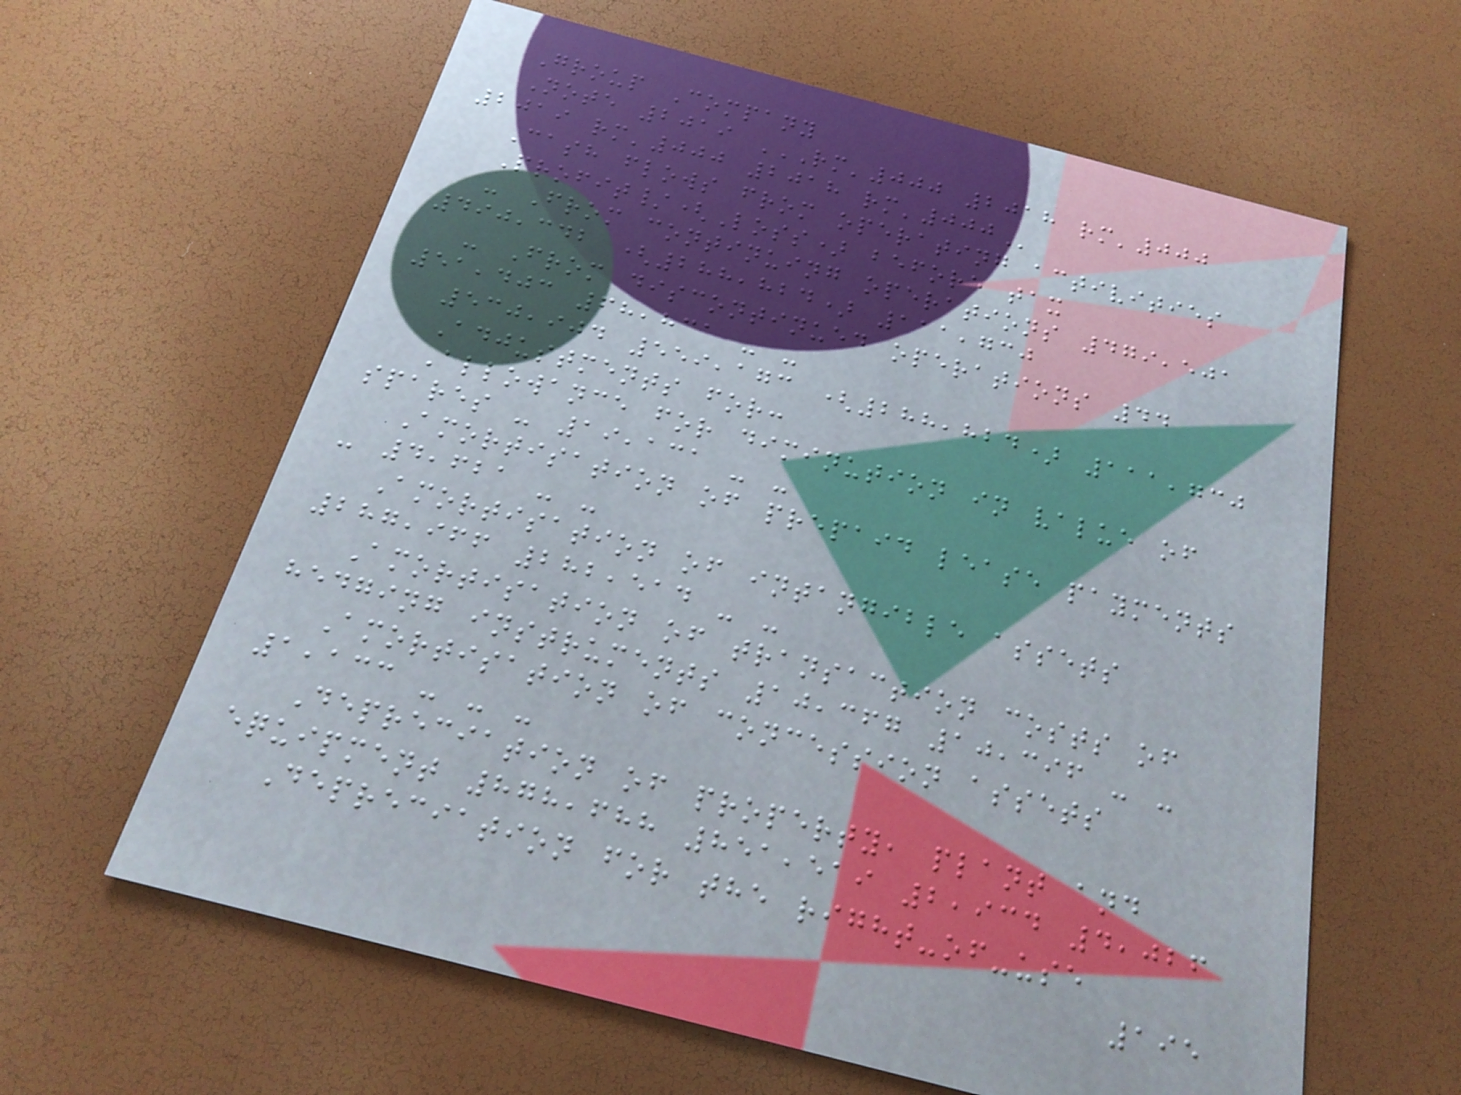Group Company
Note 2019 RM'000 2018 RM'000
2019 RM'000 2018 RM'000
Cash flows from operating activities
Profit/(Loss) before tax
- From continuing operations 479,501
490,342 (288,824) 111,730
- From discontinued operations 44
51,403 68,831 - -
530,904 559,173 (288,824) 111,730
Adjustments for:
Allowance for diminution in value of
spares - 19,131 - -
Amortisation of prepaid lease payments
- 4,621 - -
Amortisation of intangible assets
287,966 282,514 - -
Amortisation of transaction costs of
hedging instruments 10,367 10,396 - -
Amortisation of concession assets
1,133 - - -
Depreciation of property, plant and
equipment 878,688 851,519 2,934 4,026
Depreciation for the right-of-use
195
